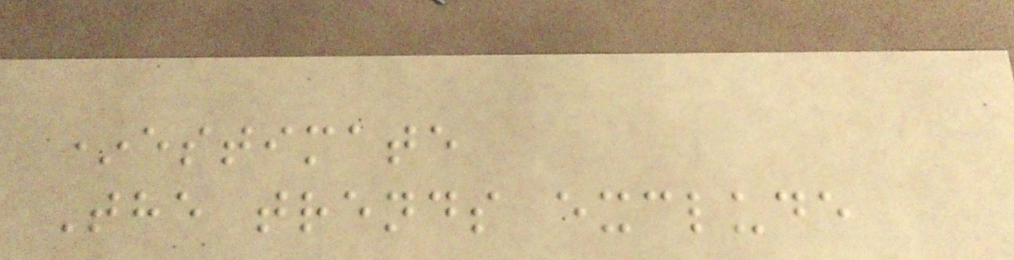*estimate
The trends exclude
